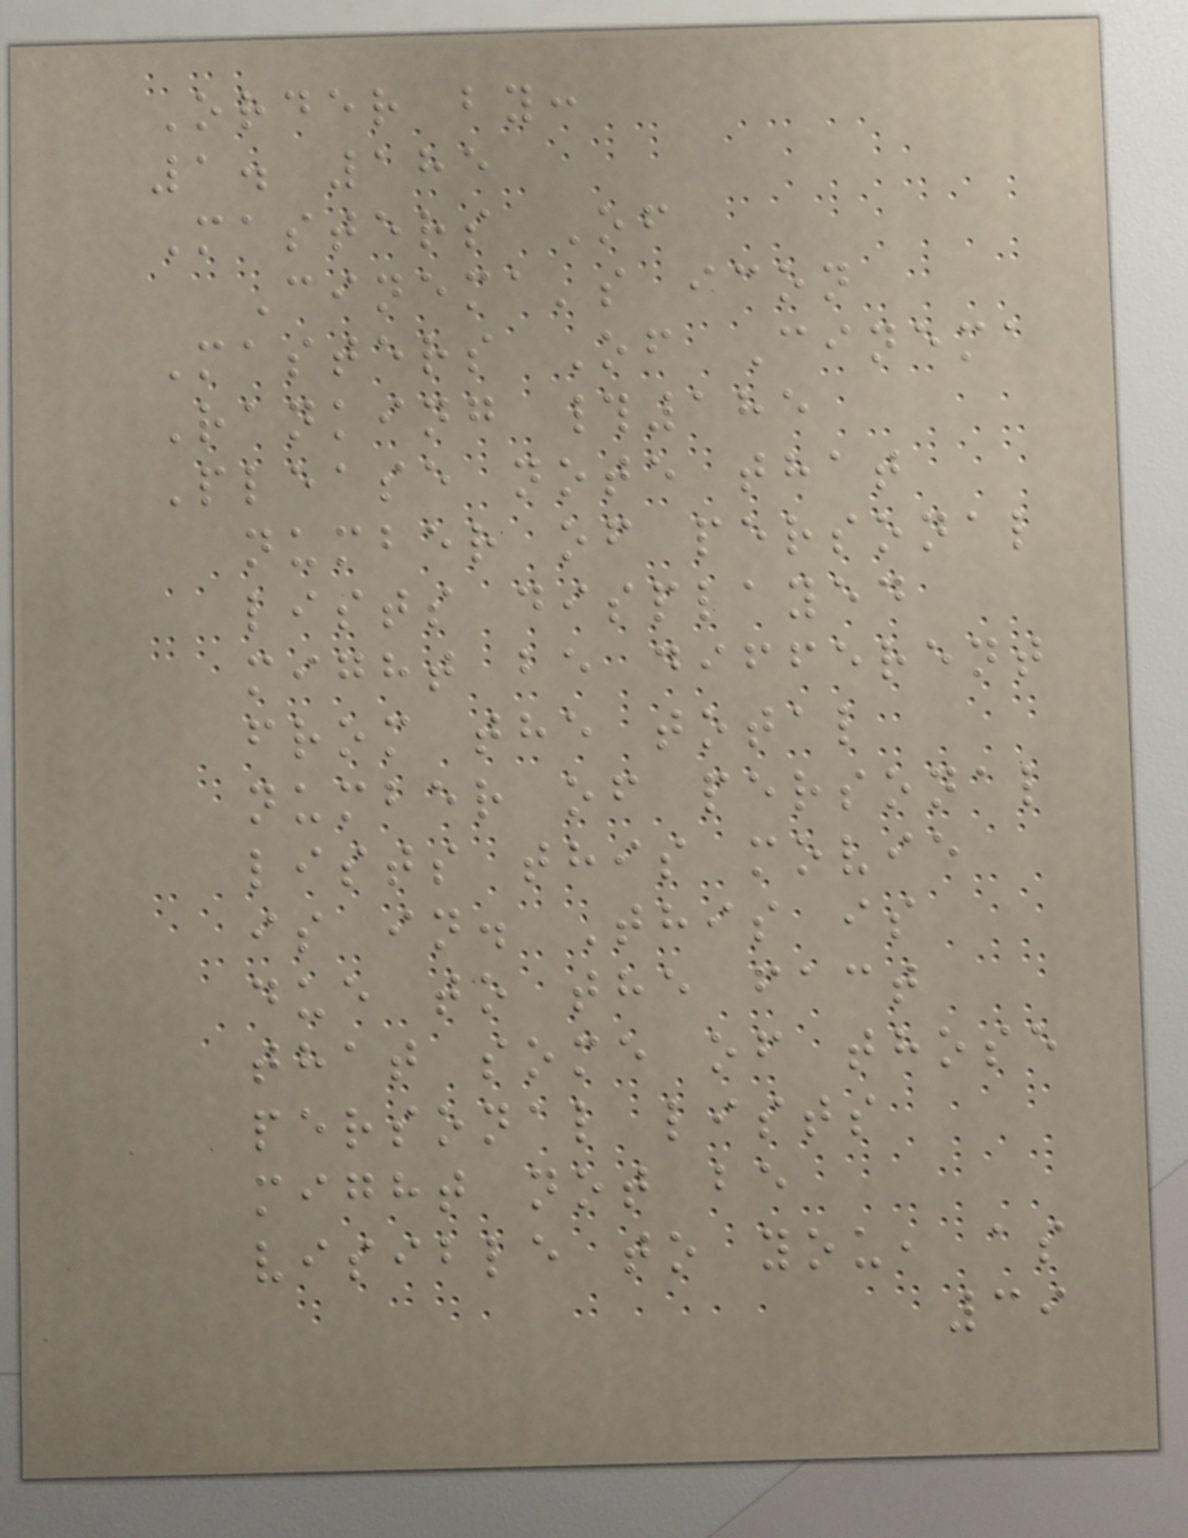Order by:
1. 185
Masters Of
Cinema's icon
Masters Of Cinema
Ranking #185
Please note that
number of personal
lists displayed
might be different
from the total
number of personal
lists this movie
is in. This is
due to the fact
that some of those
personal lists
might not be
visible to you, as
39
